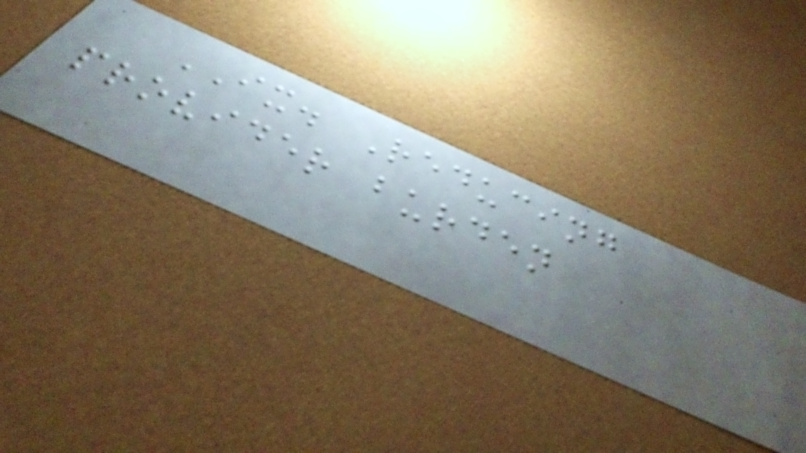IX. Reducing
provider burden
